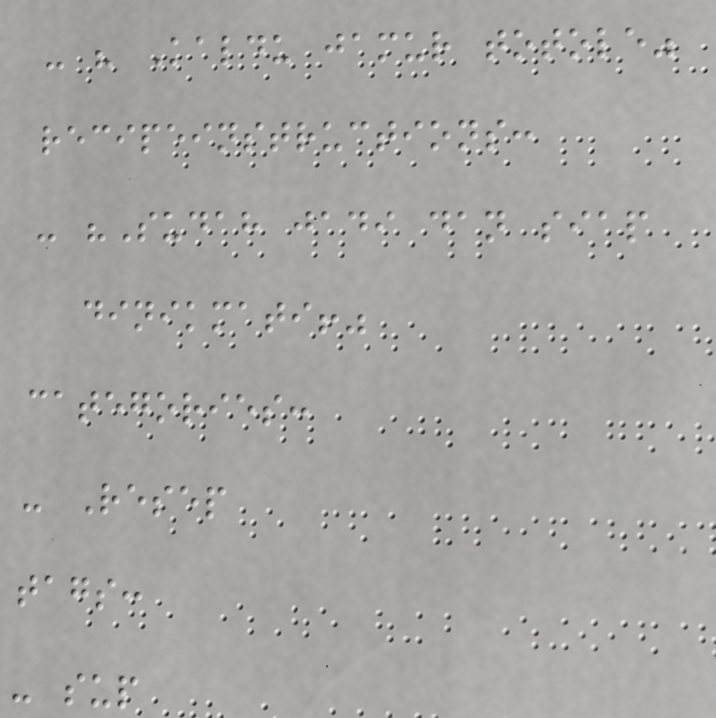- " Kaldu jamur totole"
recipeinstructions:
- "Sudah jadi dan siap
dinikmati!"
categories:
- Resep
tags:
- sup
